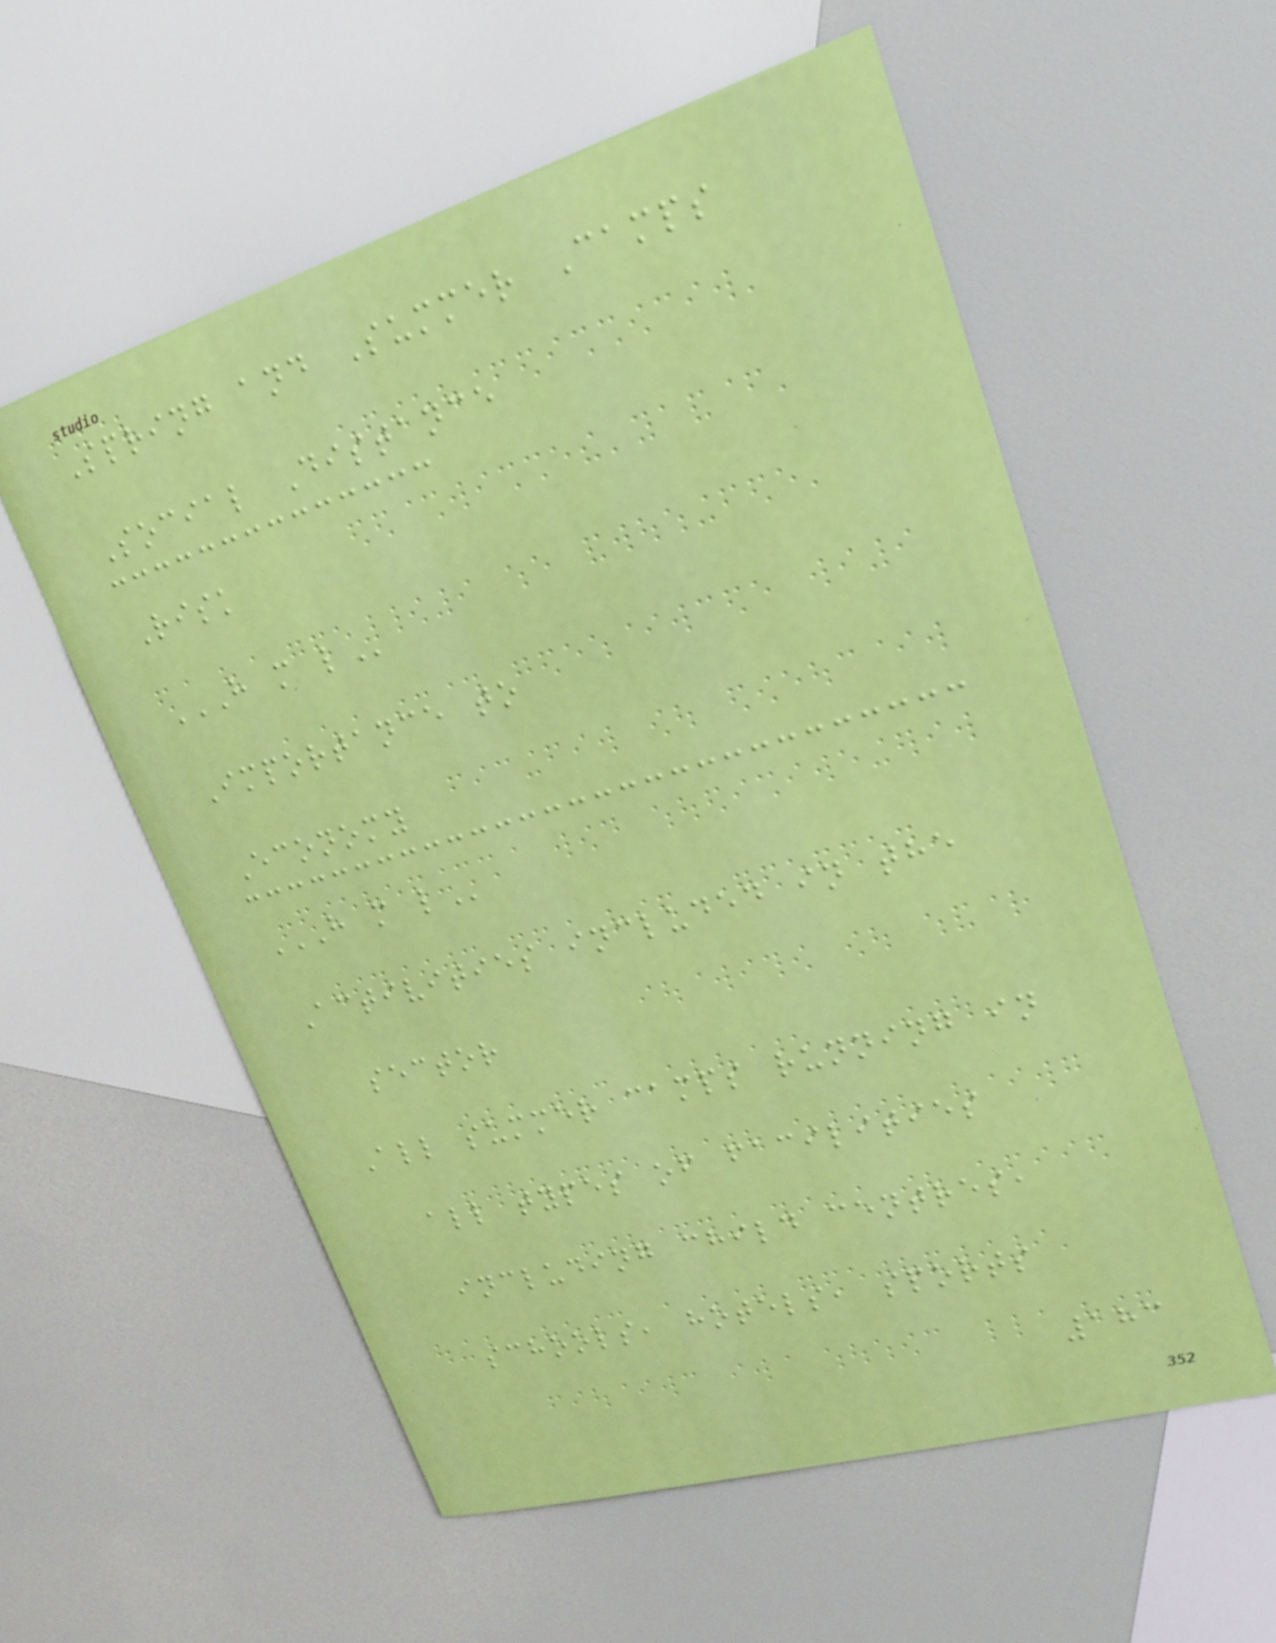Spring and Summer Camps
Social Distance
Risk
H M L
Importance to
Economy
H M L
Activities included in the
sector
All summer camps running in
all types of facilities
including child centres,
schools, hotels, sports
183
